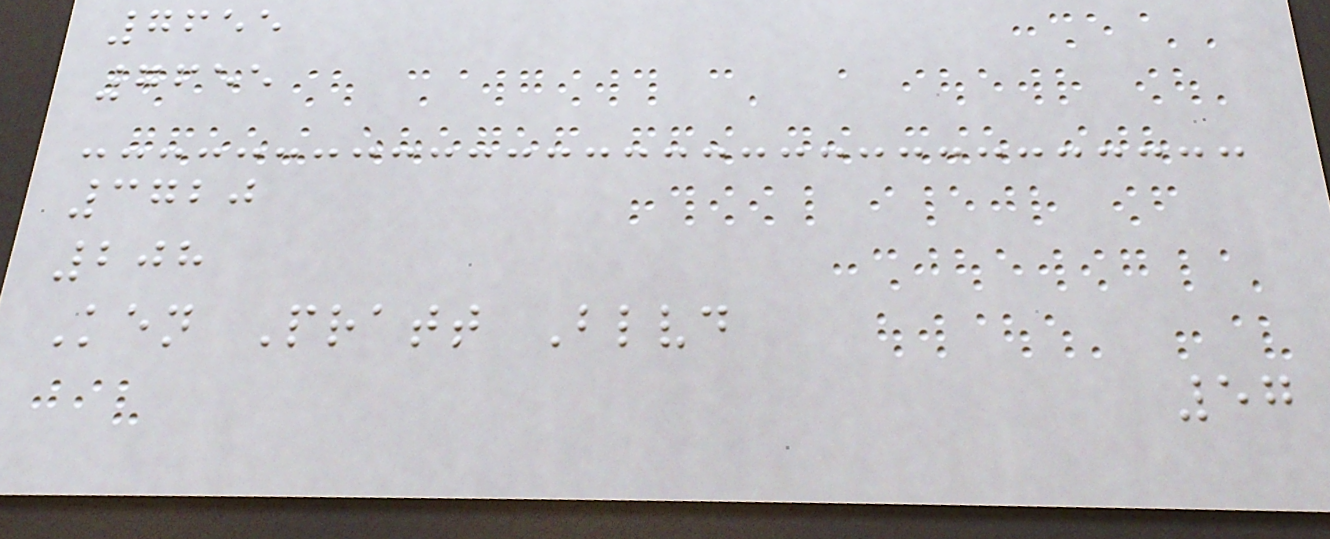7655
7655
3720
208
Ken Pratt Blvd
57
